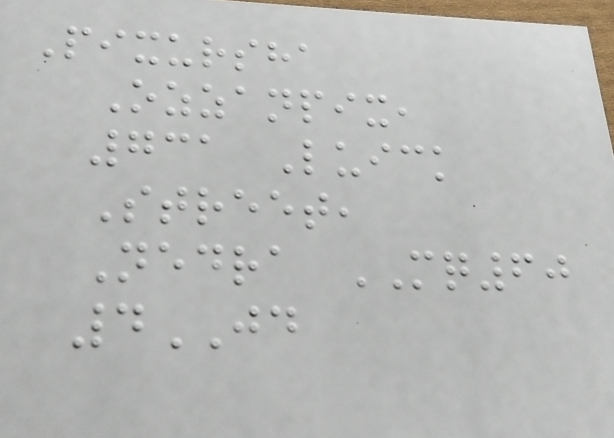Pixursha
Ozzanpix,
731 Luick
Street,
Nedra MQ60
4JD
